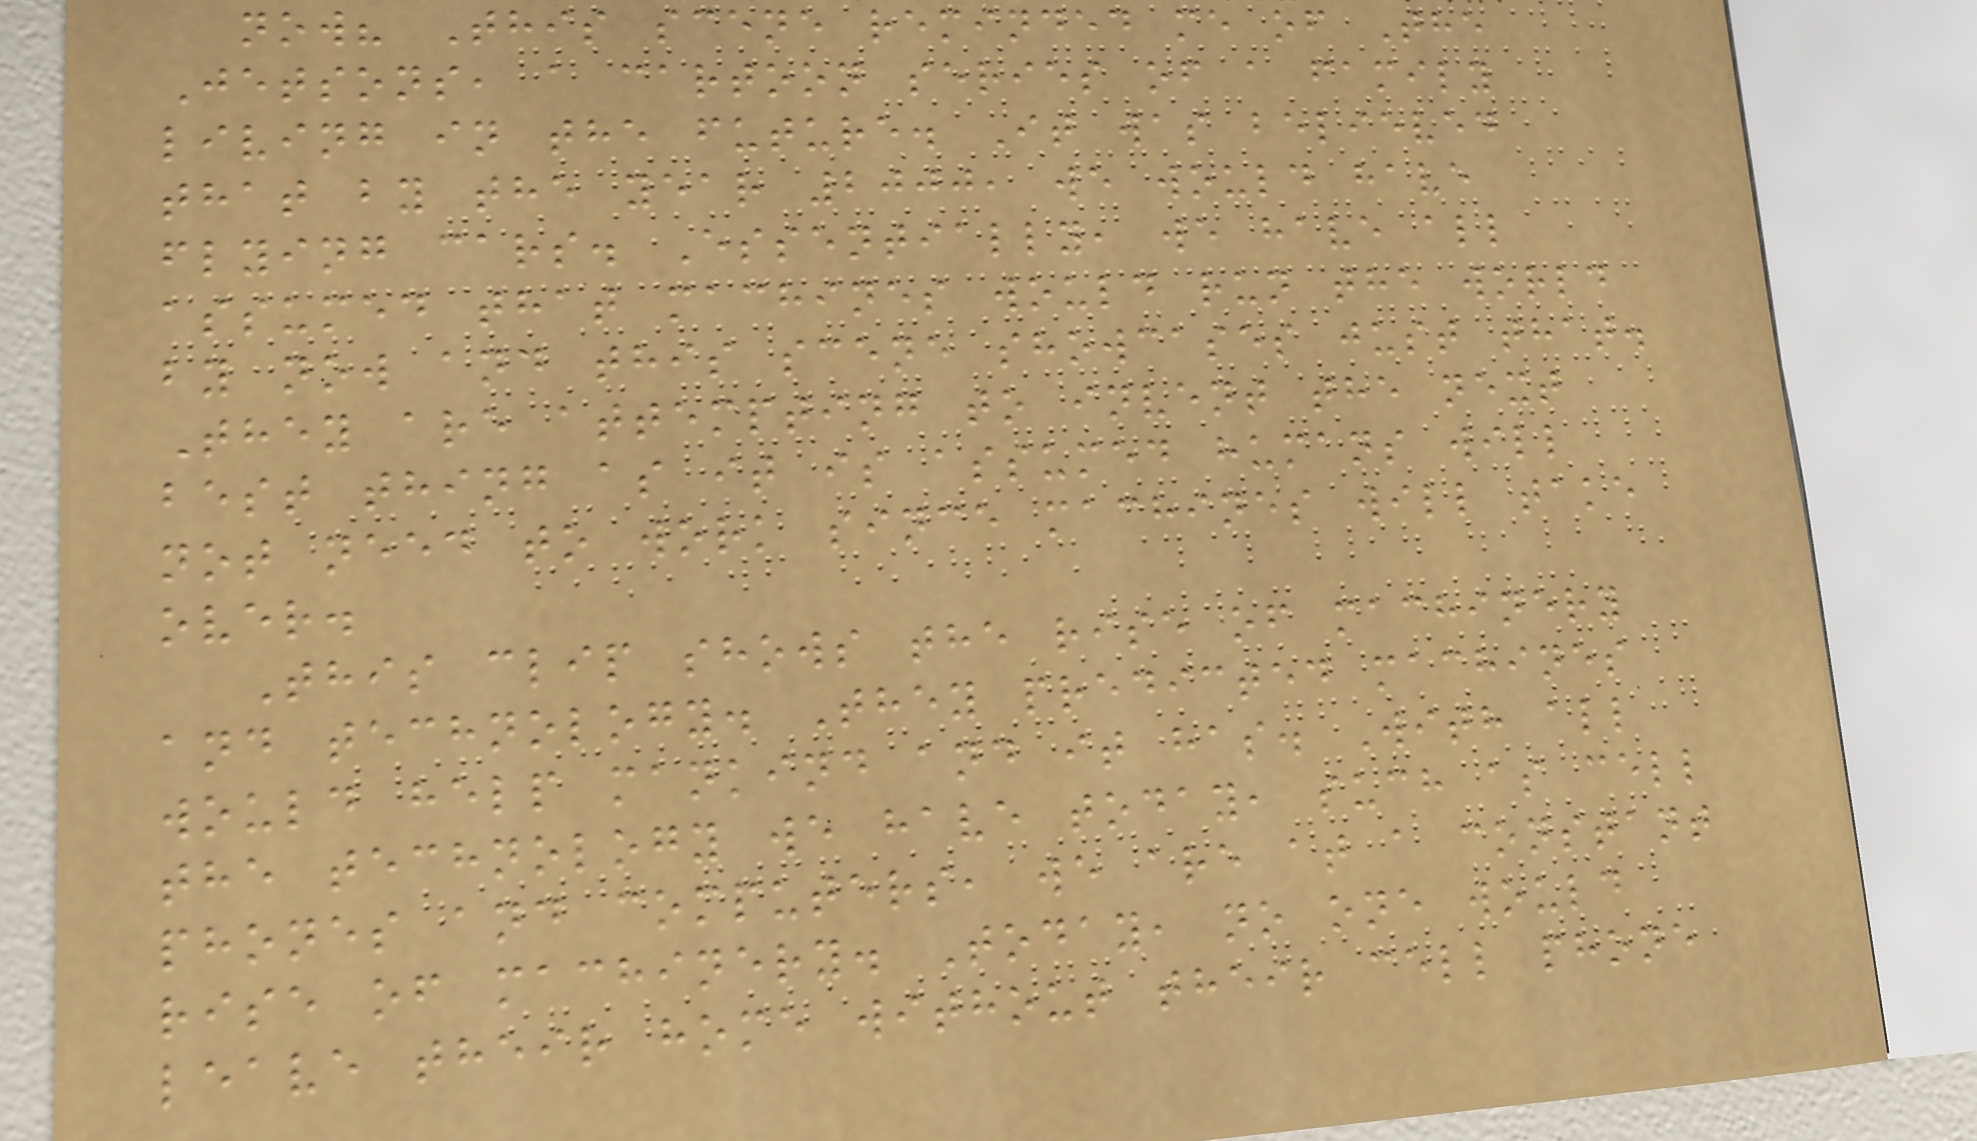now? This scene reminded me of The
Jetsons, a cartoon series of a family
living in the future. It was believed
that by the year 2000, we would have
flying cars. Essentially, we have all
assumed that machines would run the world
by now and this scene showcases just that.
They are attempting to invent the next
best thing as it is assumed humans will
not need to work since machines will take
over.
This clip shows the rise of machinery
and technology. They predicted machines
would help mankind and it has. With all
the technology we have today, such as cell
phones and computers, we are at a constant
rise of machinery. Today, no one would
leave their home without their cell phone
